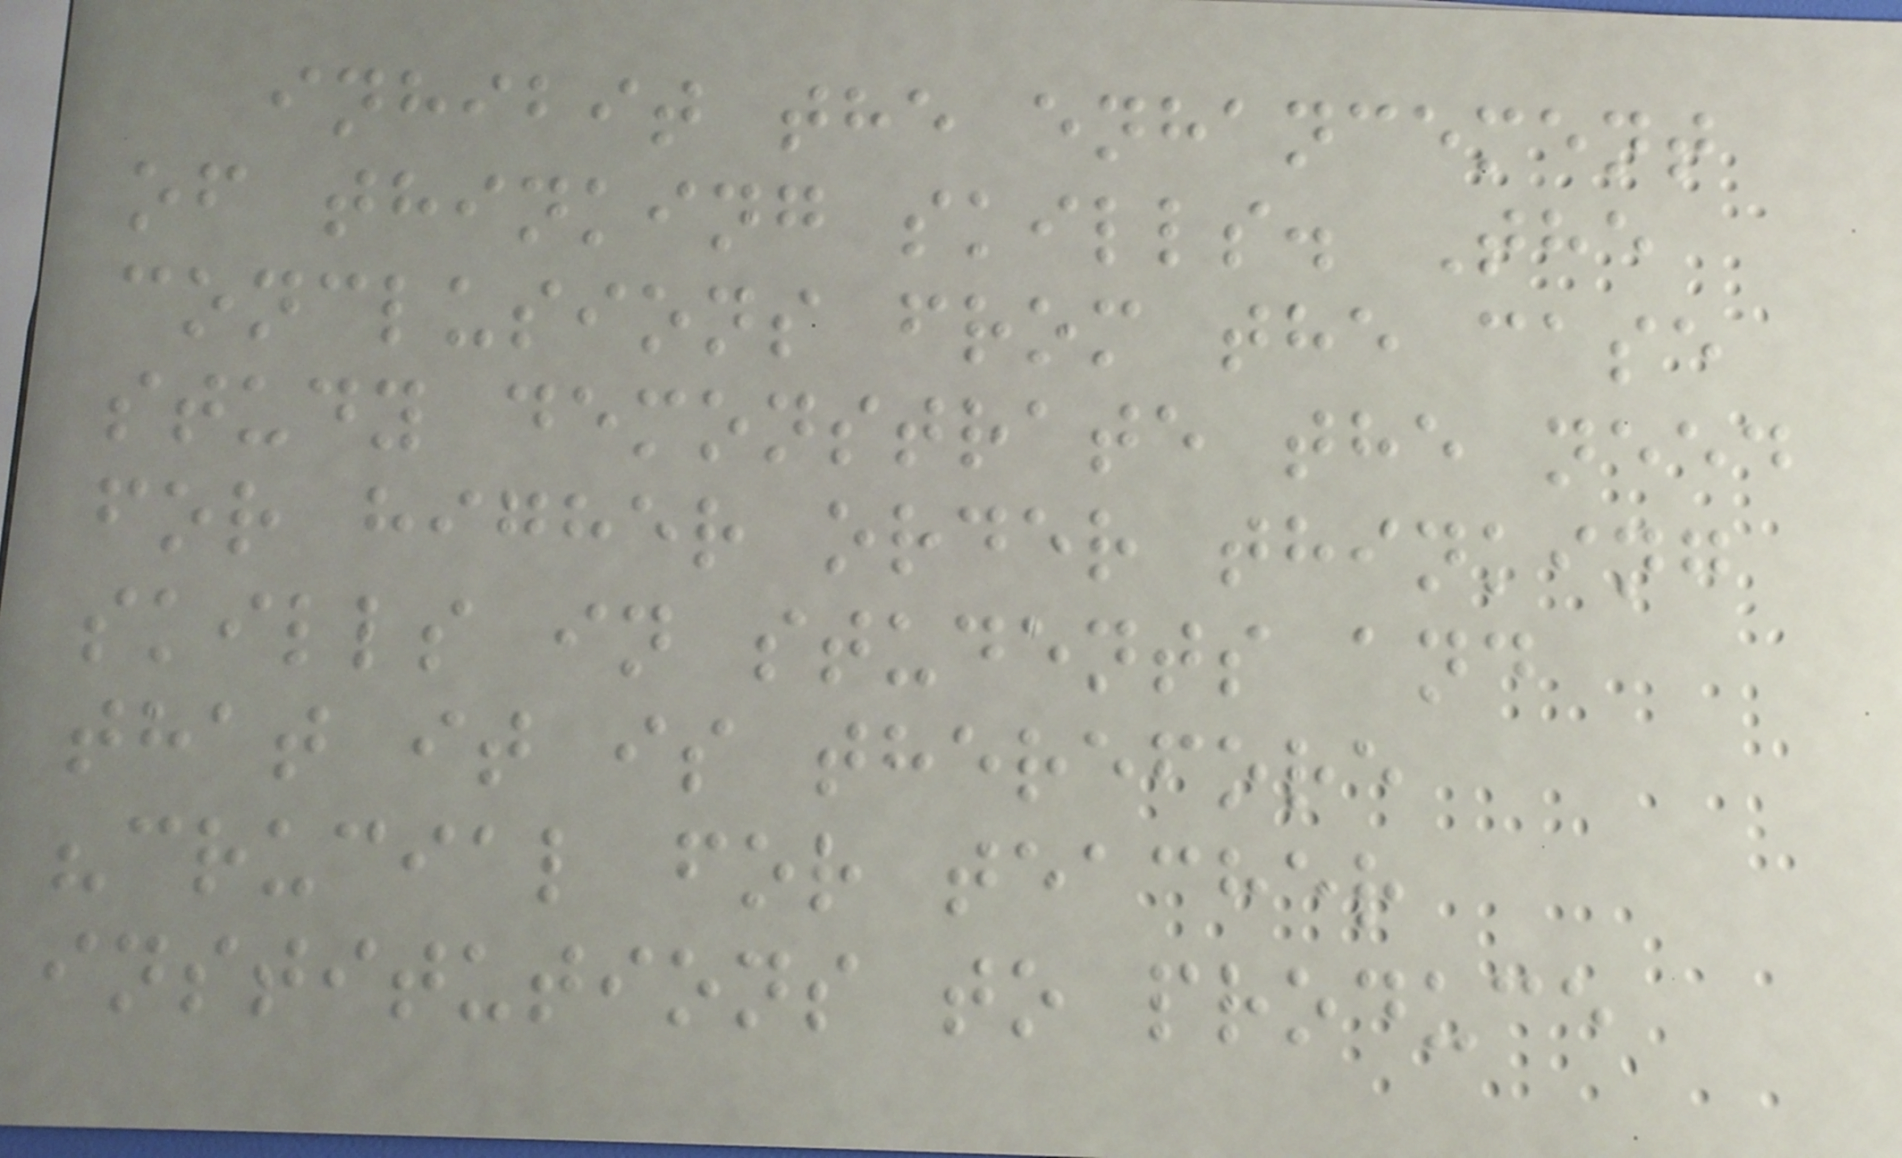inhibit the enhancement
of thinking skills. The
conclusions from the case
study demonstrate the need
for higher order thinking
skills in students and
that it is therefore
"crucial for teacher
institutions to produce
